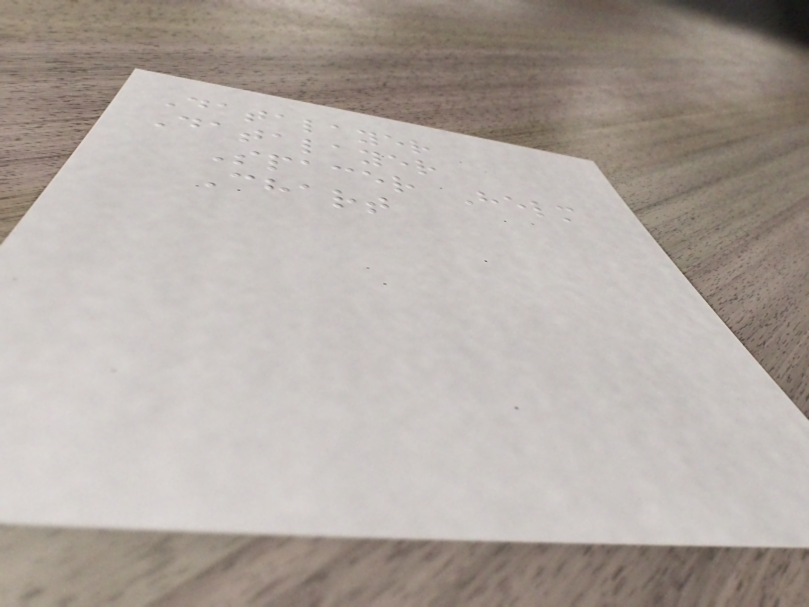Datalayer
Datalayer
Spacer Helm
Chart
